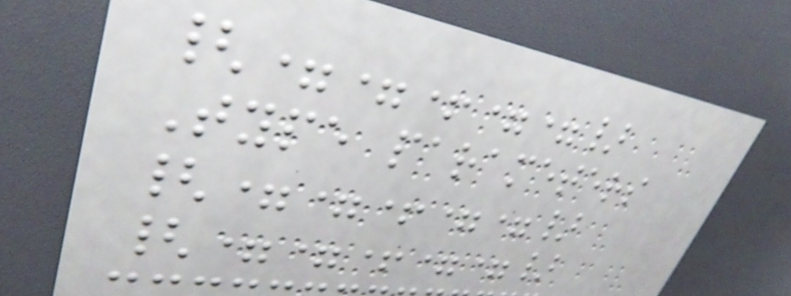{==+==}
Type parameters
{==+==}
{==+==}
